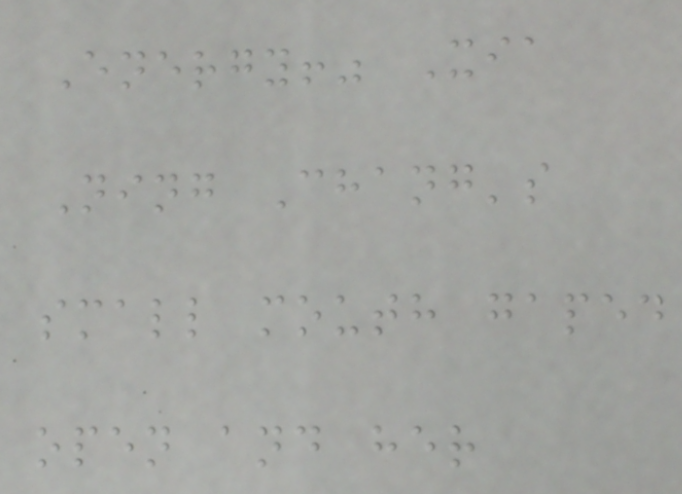Energy!" Xia
Ning Chang's
small mouth gaped
open and her
